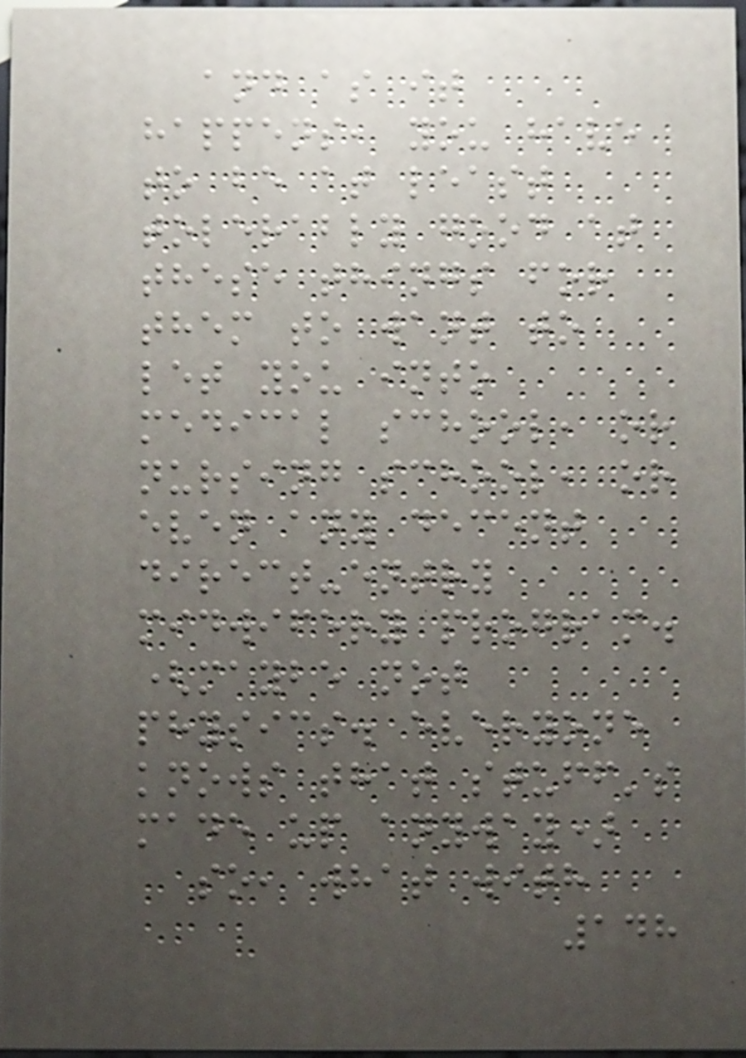and as it
happens, you have
to be at least
tolerably good at
these things for
them to want to
let you into
medical school, or
nursing school, or
even any decent
direct-entry
midwifery program.
(maybe not
physics. everyone
knows that stuff's
made up anyway)
so, what with
148
